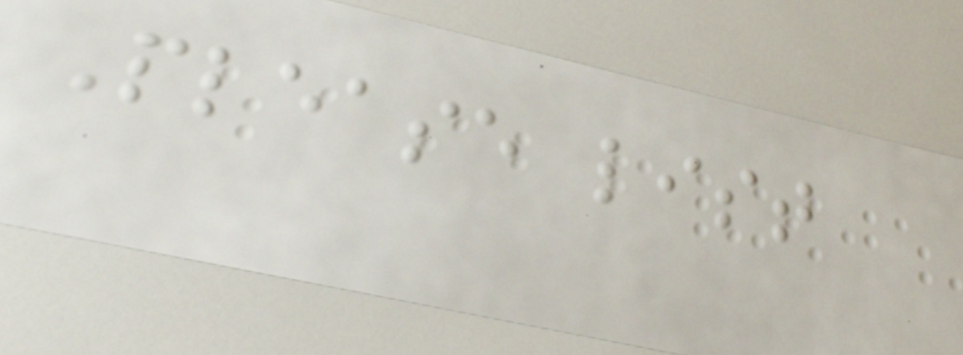Please list
